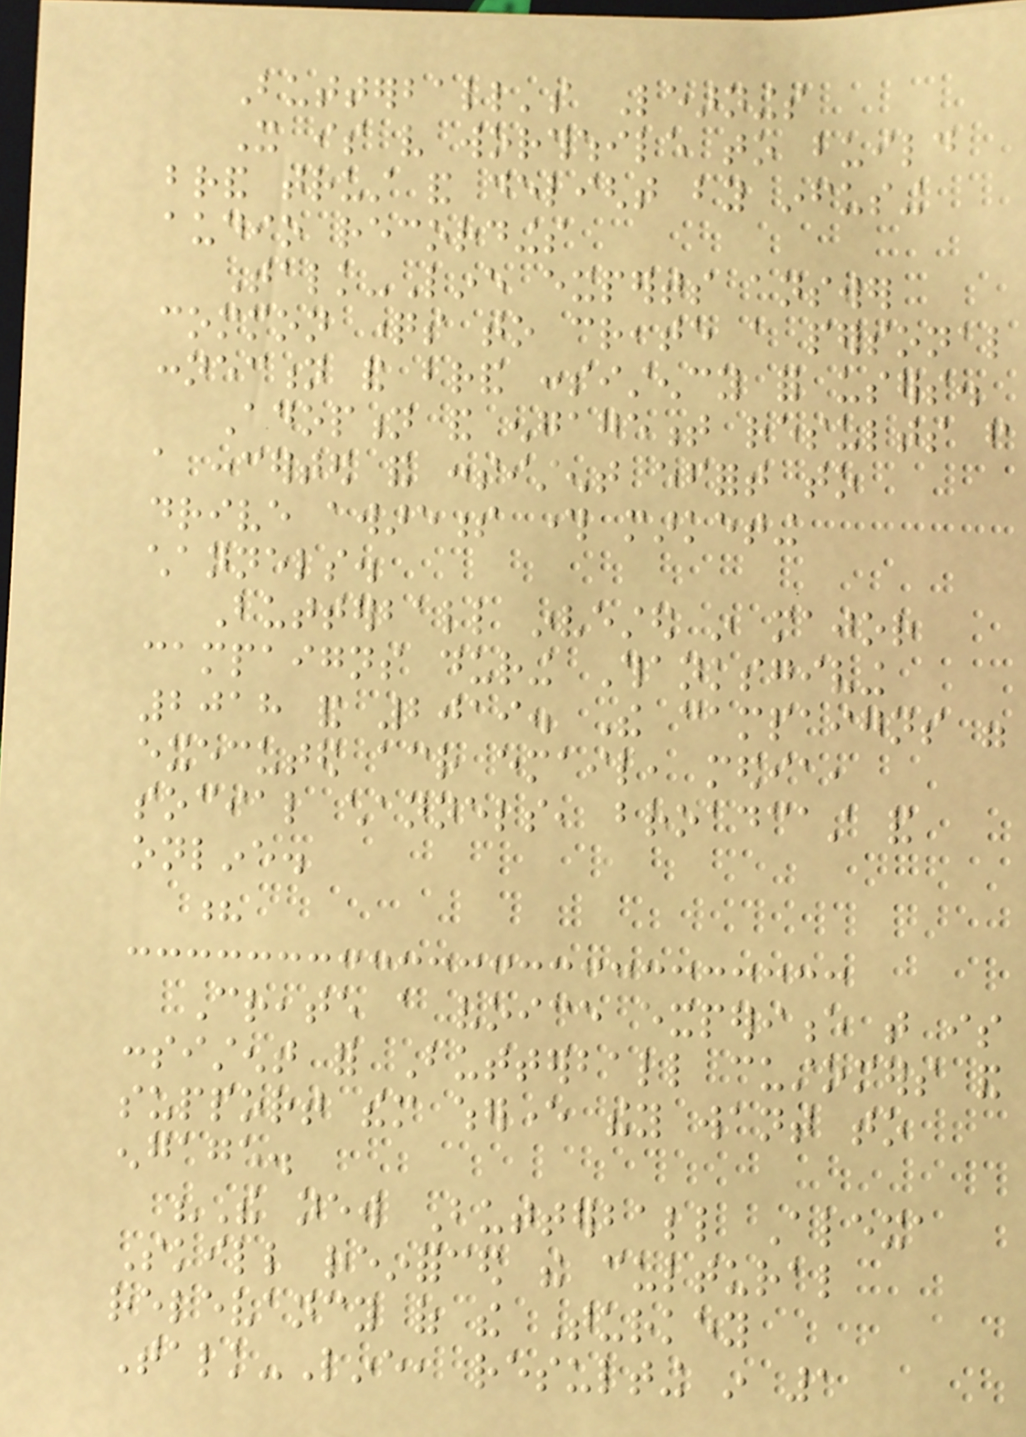Butterball's Learnings
It is very worthwhile to build
brand trust and delight by infusing
audio recordings
Talk-Line experts answer
common questions to create a personal
connection and brand consistency for users.
Adoption and engagement results from
a concerted and consistent effort to
drive awareness through marketing
channels.
Butterball invested in major
campaigns during Thanksgiving
2018 and 2019. The campaigns were
executed across email, media,
social channels, broadcast and
online.
?
Create a voice experience that is
consistent for Butterball customers and
support them wherever they want to
engage.
"The new Butterball Alexa
Skill reinforced the cultural
relevancy of the Turkey
Talk-Line, resulting in 1
